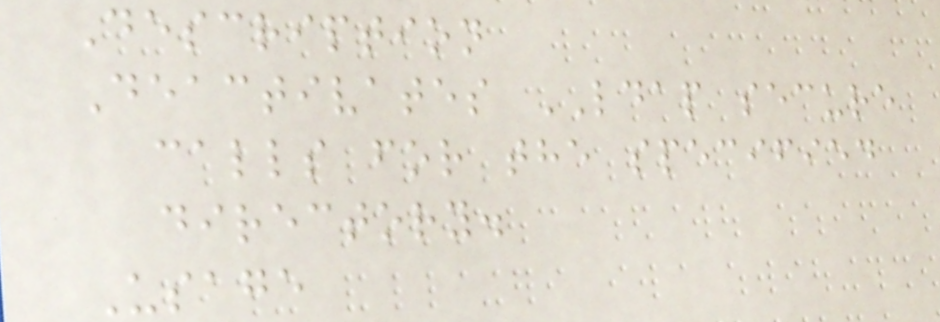Description
Deactivates LDAP secure
calls for the specified
directory.
Usage
